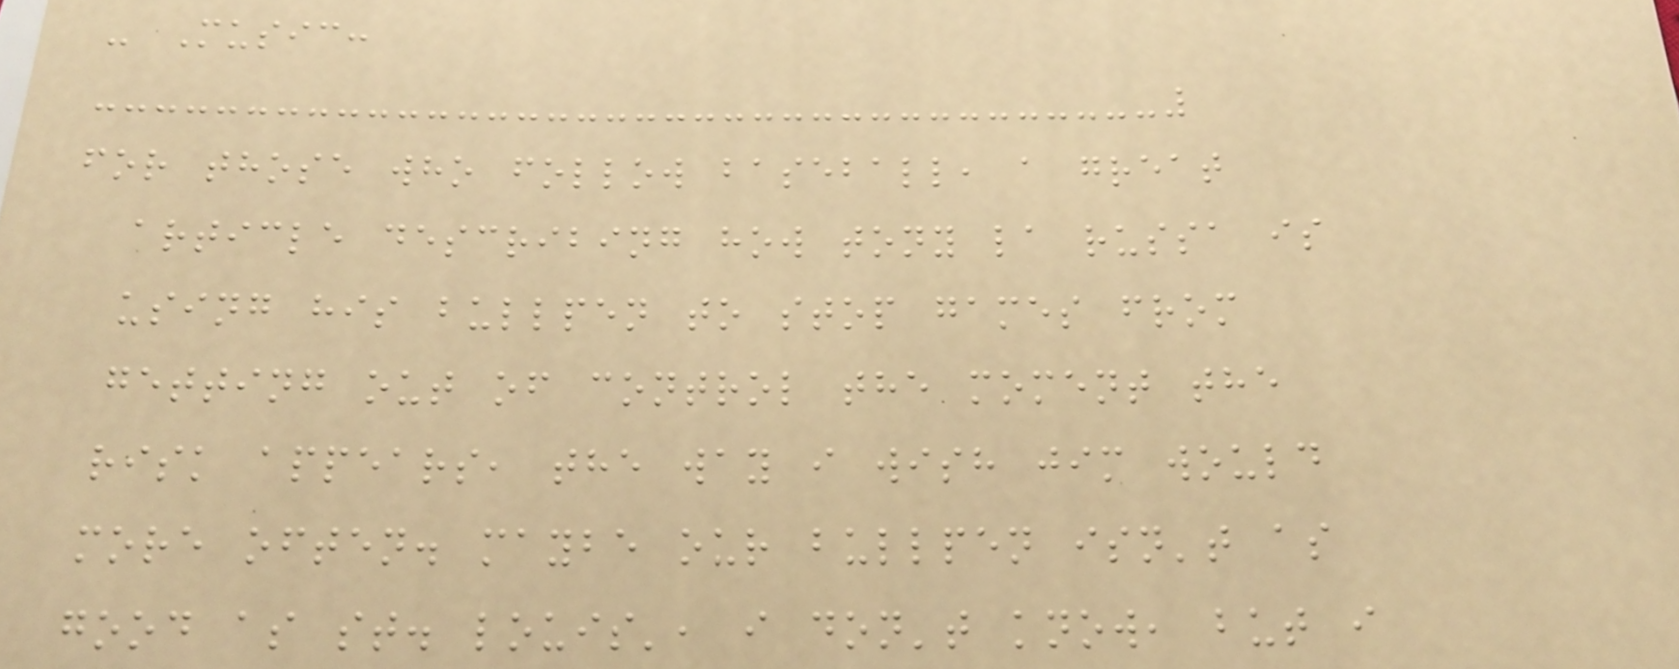- Music:
for those who follow baseball, a great
article describing how tony la russa is
using his bullpen to stop games from
getting out of control the moment the
risk appears, the way i wish jim would
more often. maybe our bullpen isn't as
good as st. louis', i don't know, but i
